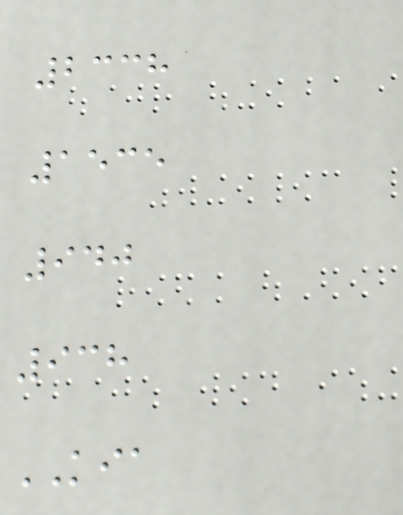2338
1535
940
938
KIA
